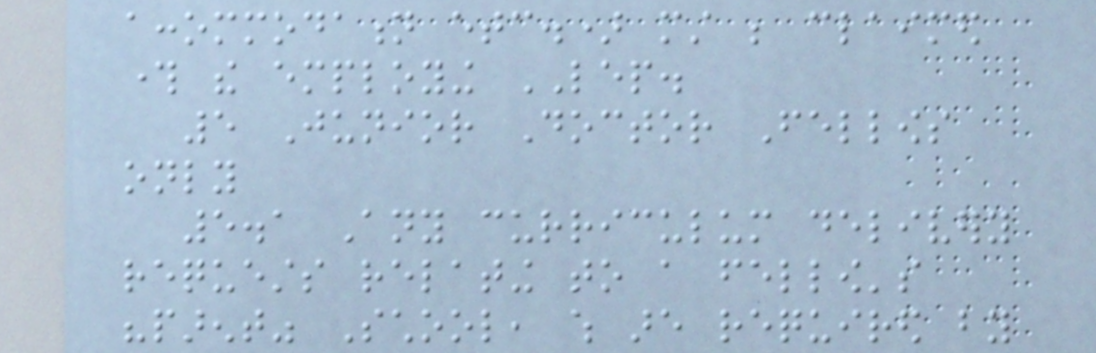accommodation etc.) must be claimed
through the employing LEP.
5 Junior Doctor Fellows
only
5.1 Any curriculum delivery
requests relating to a fellow's
"parent" School, which are required by
